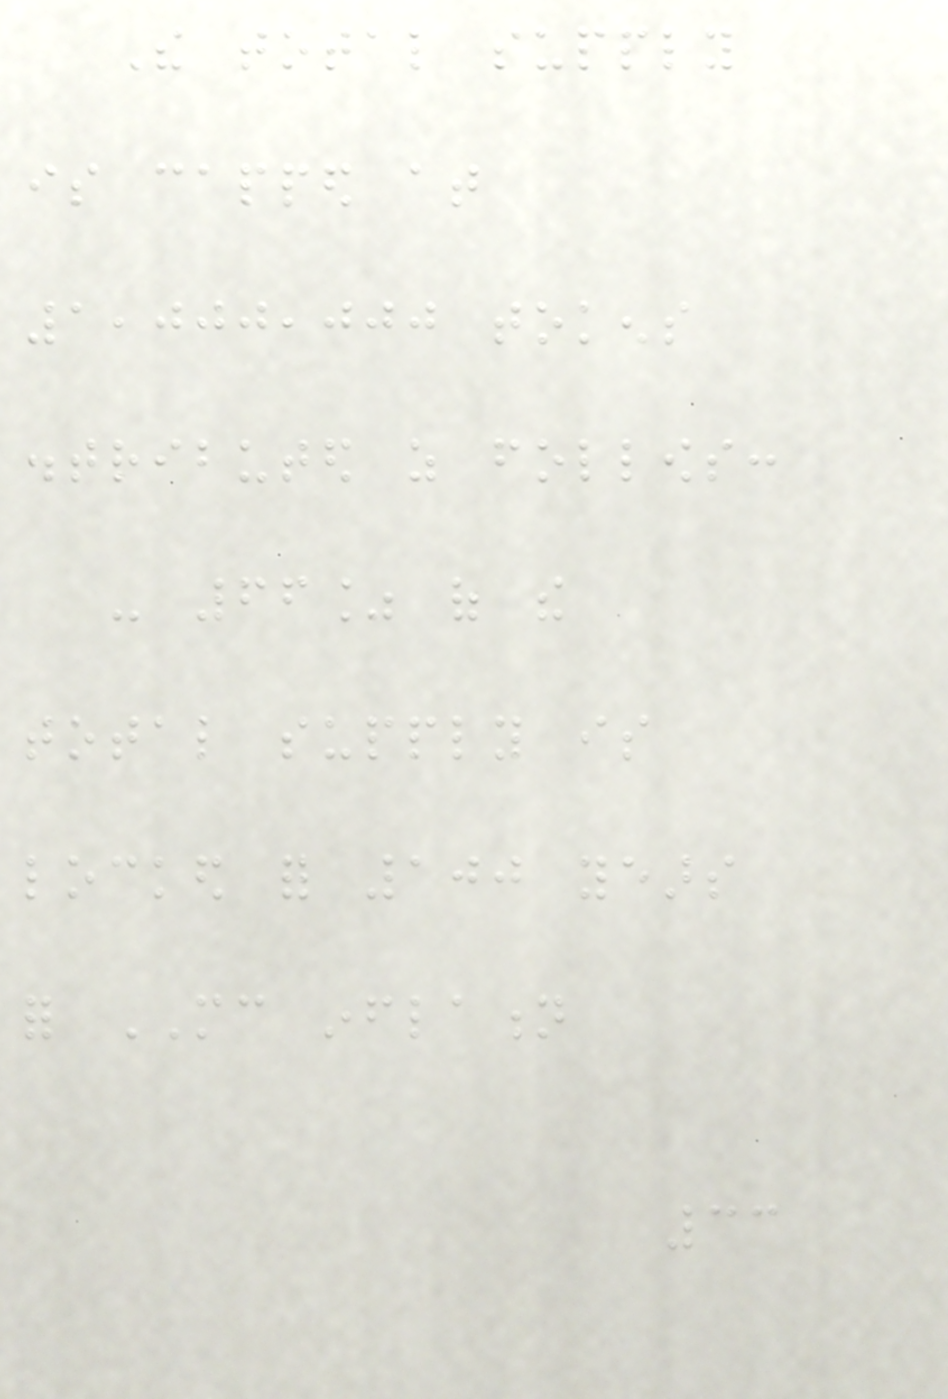The total supply
is capped at
1,000,000 tokens
distributed as follows:
- 66% of the
total supply is
locked for 100 years
for MC inflation
33
